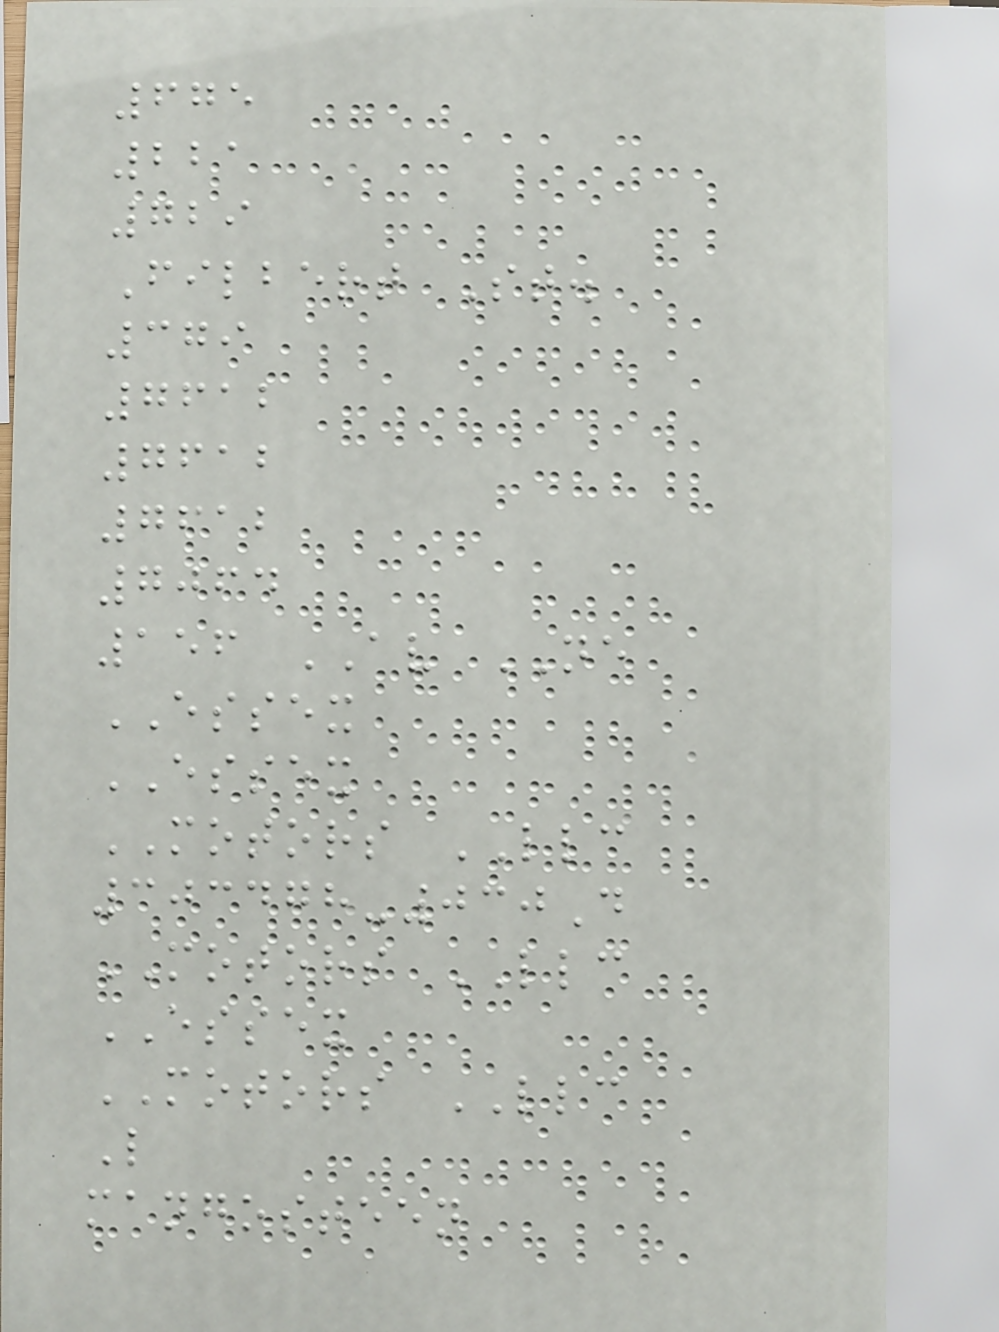675
221
729
Filbert St.
379
7612
7612
7612
7064
156 AV NE
ESSEX
ESSEX
MOTORS LLC
303478-030D
MOTORS LLC
ESSEX
MOTORS LLC
L
mangosteen
